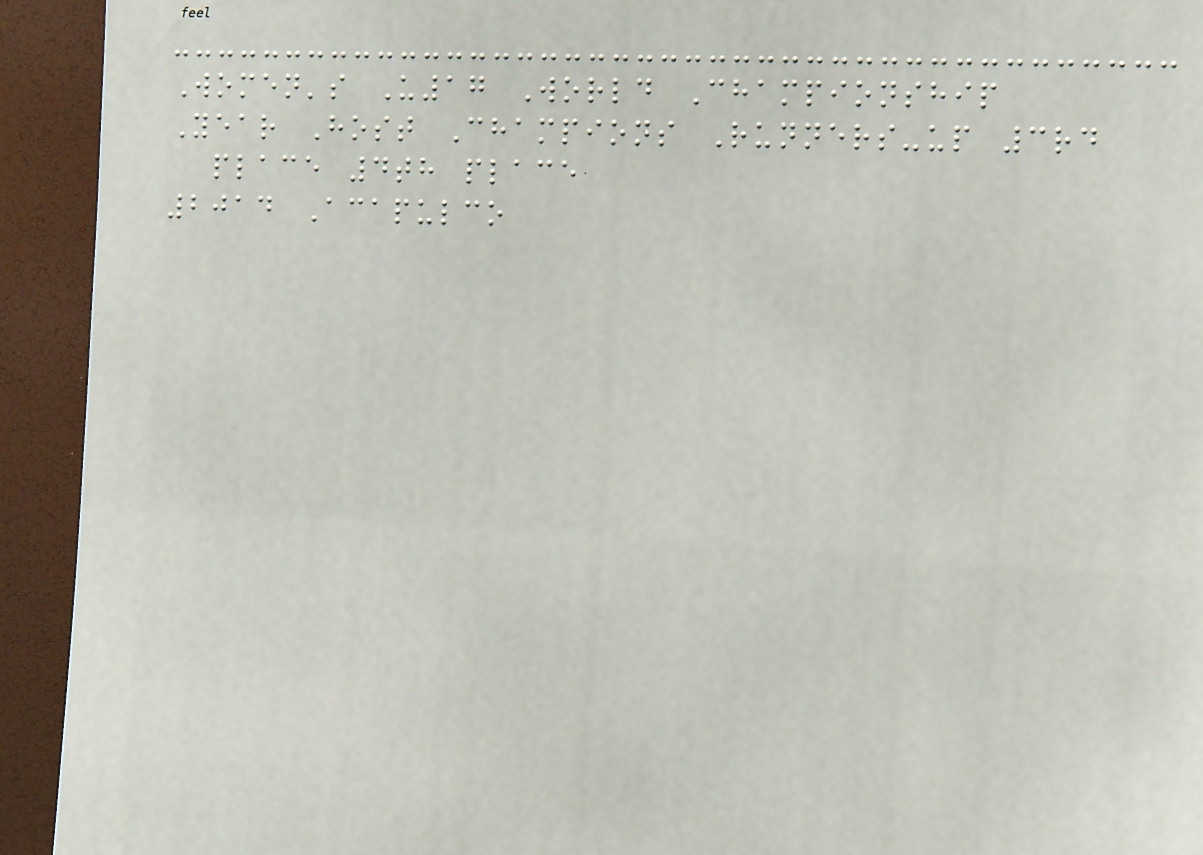Women's U17 World Championship
Year Host Champions Runners-up 3rd
place 4th place
2014 Acapulco
